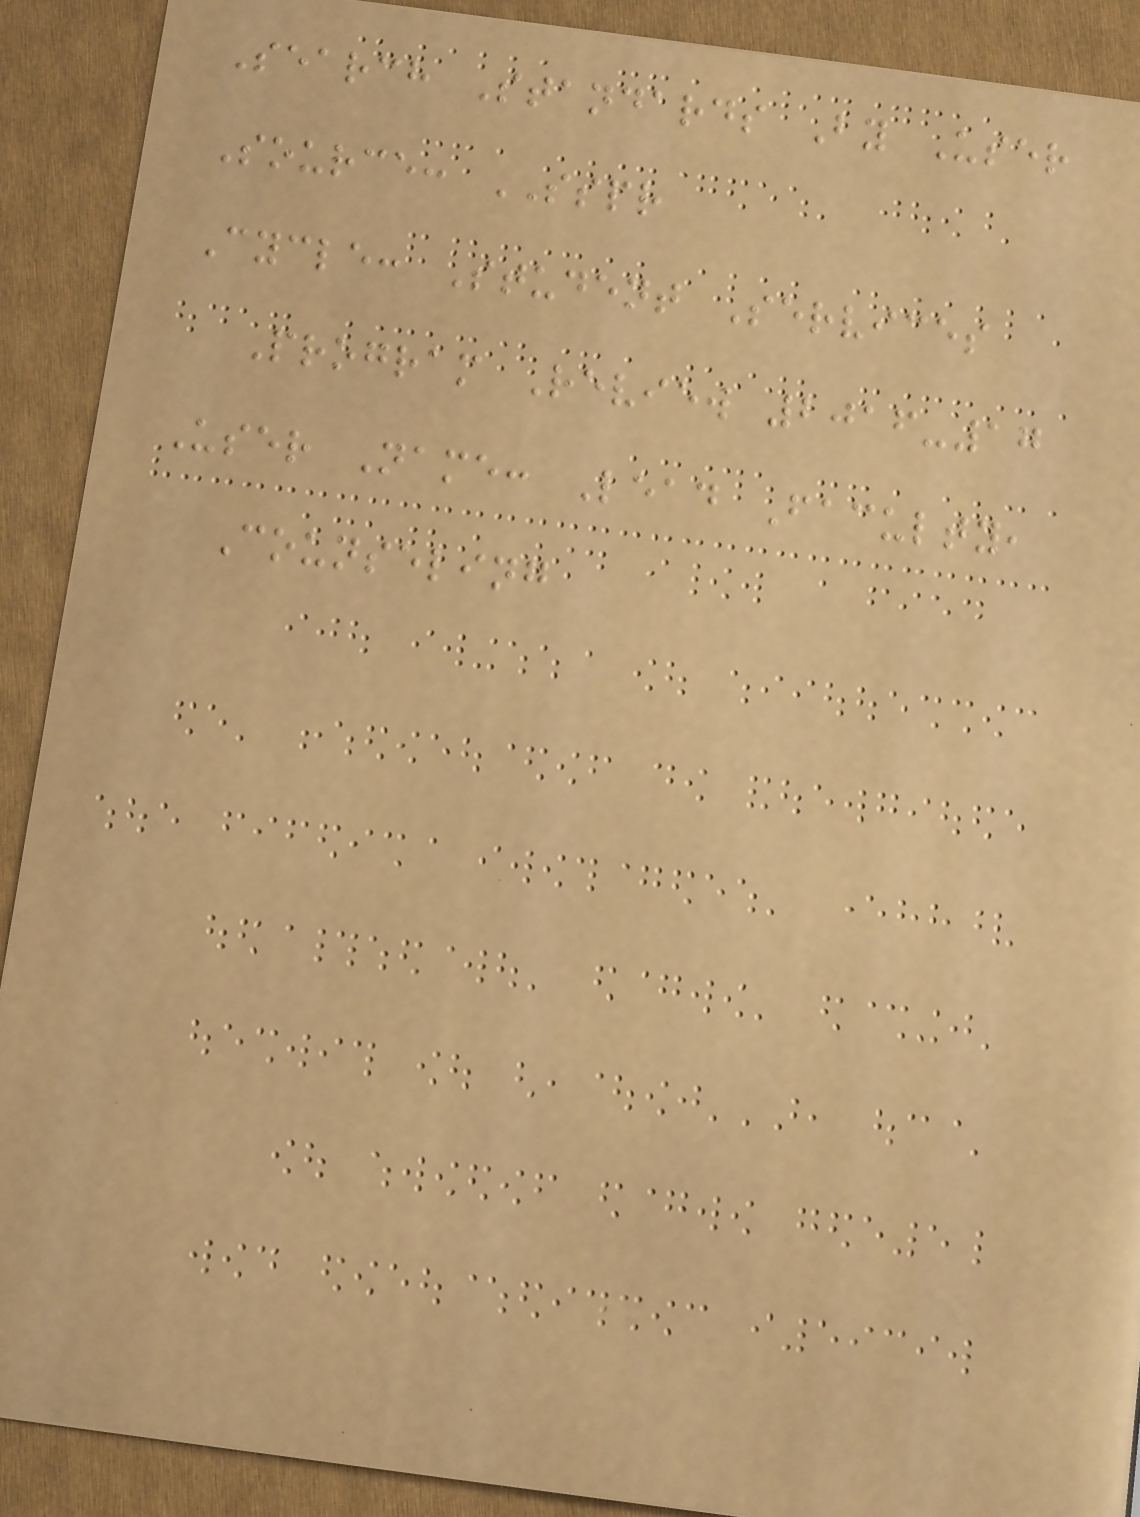Search Standards By User
Source: SSPR
Cycle: Student Services
Program Review 2016-17
User Name: Lead Faculty,
Counseling
